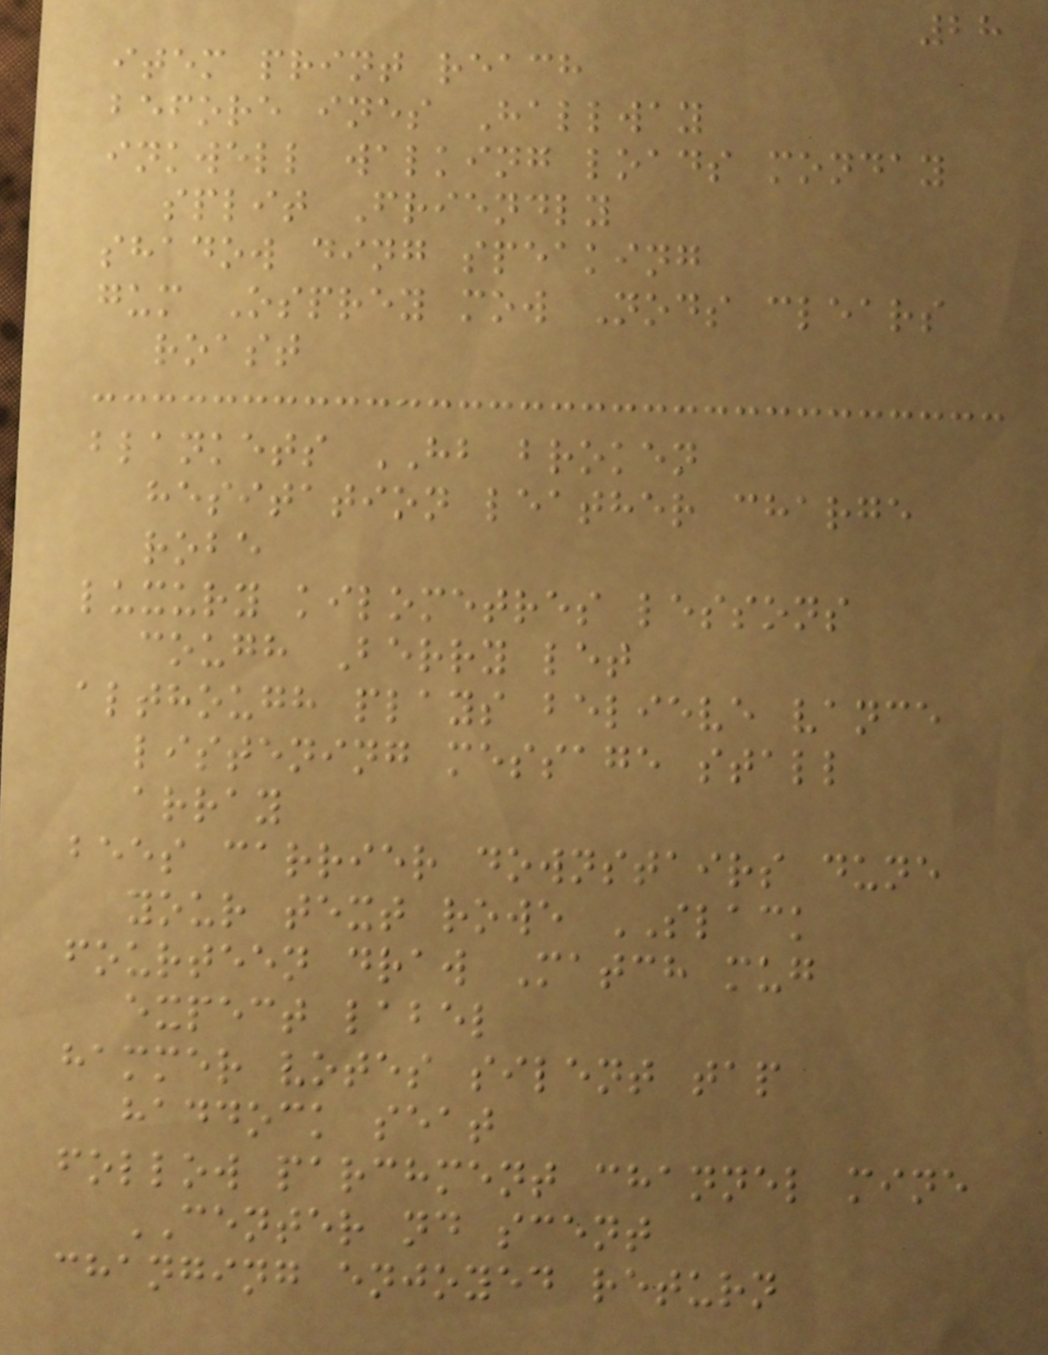28
item print reach
before ines Hallway
inkwell walking loads monday
split Friendly
shadow ding speaking
gum Osprey mow Nods clears
roast
blankets HB broken
hesitation leather charge
robe
luxury kilometres lessons
cough Berry let
although plays believe vance
listening message stall
array
bees carrier downstairs dune
your text rowe SLACK
fourteen draw Match mug
expect label
hammer votes silent tap
haddock seat
follow parchment channel mine
CENTER nd scent
changing enjoyed return
